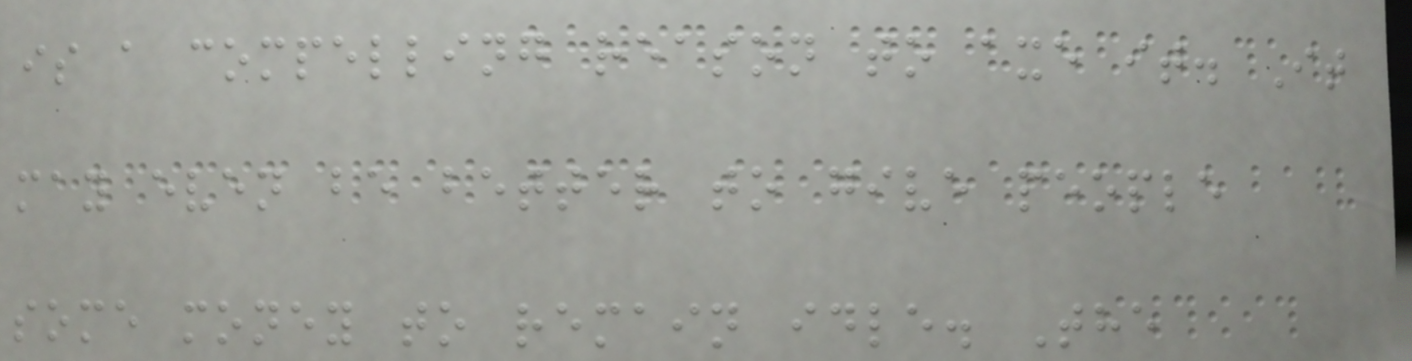is a compelling reason to axe it. It
may even be better to give people
some money to remain idle. The
